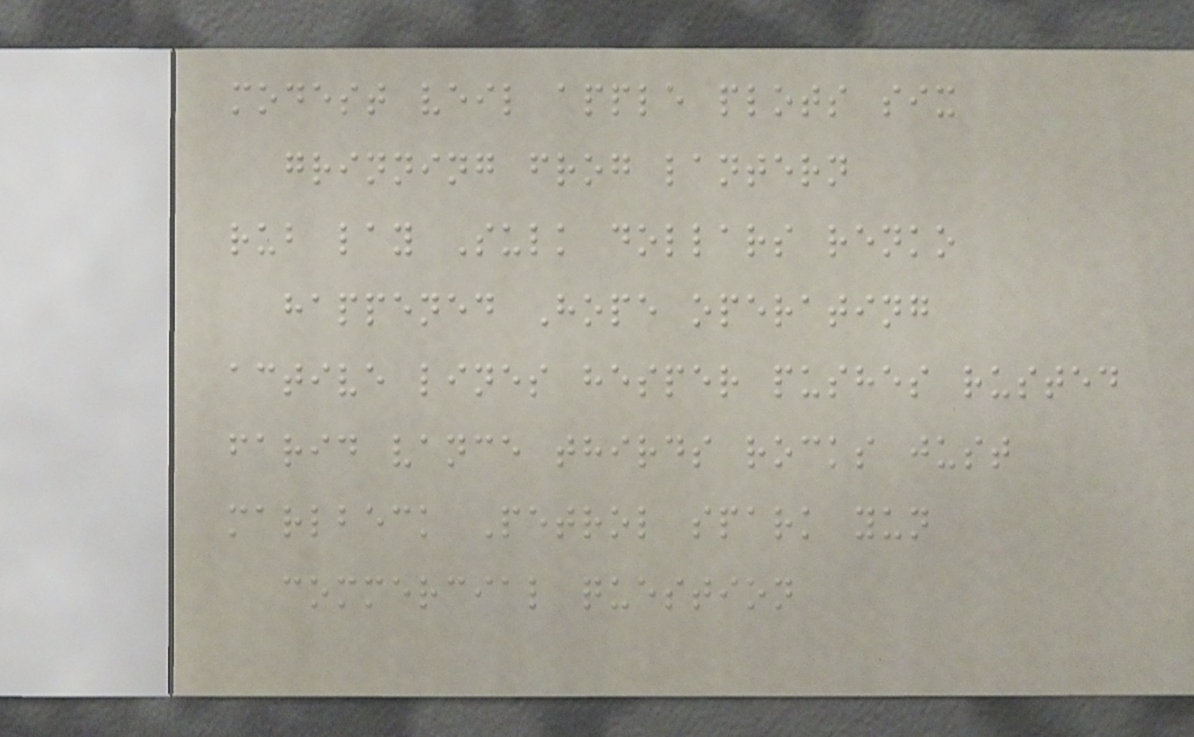modest veil apple plots six
grinning frog lantern
rub lay Sulk dollars renko
happened Hope operating
active lines hesper pushes rusted
farid vance thirds rocks just
marlbeck Petrol spark yun
commercial question
